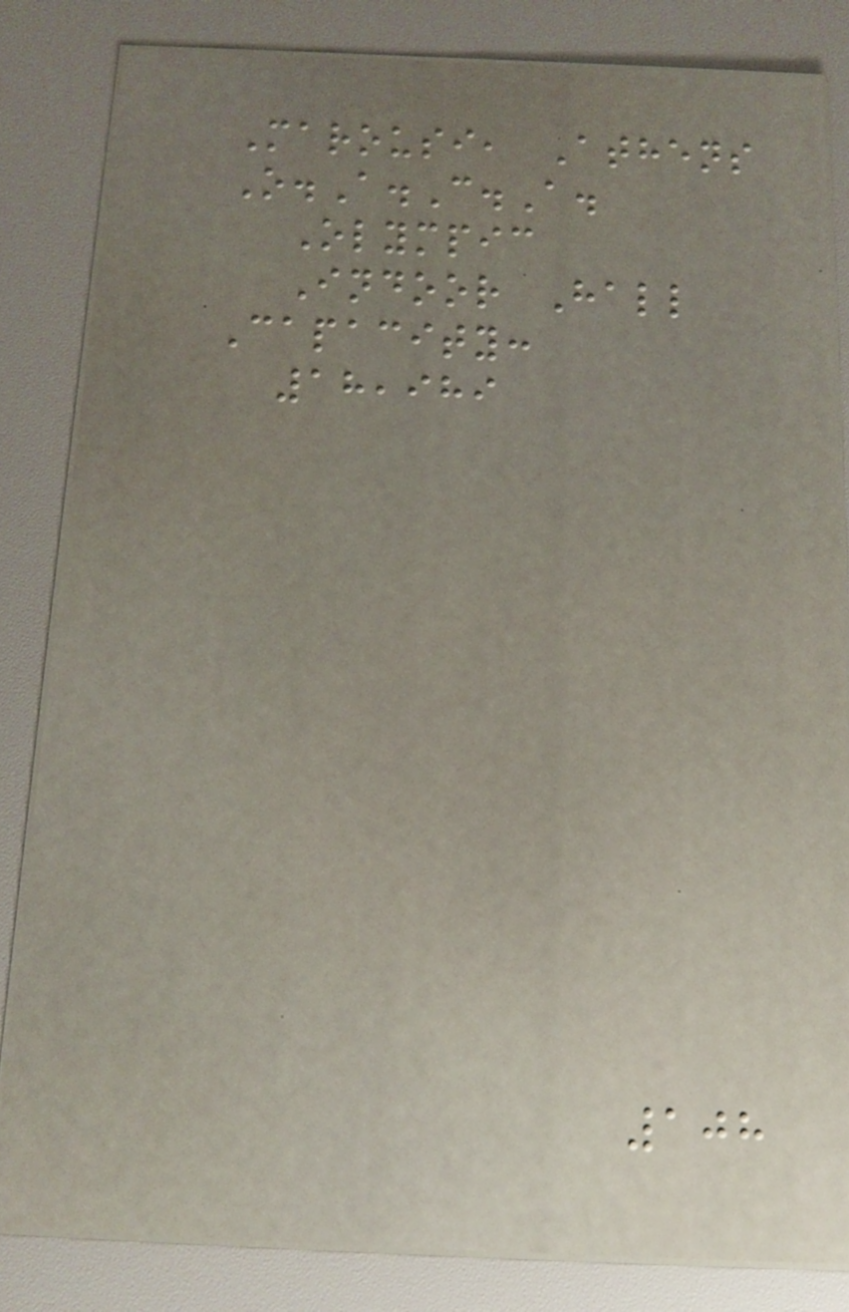Marousi, Athens
O.A.C.A.
Olympic
Indoor Hall
Capacity:
18,989
108
